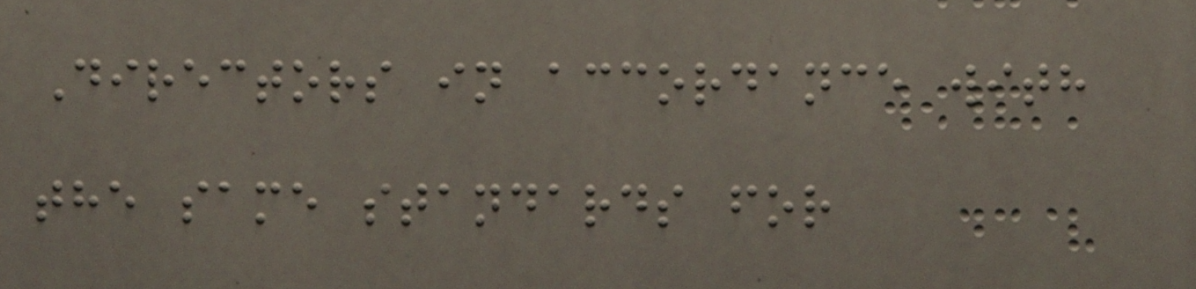Directors in accordance with
the same standards for
